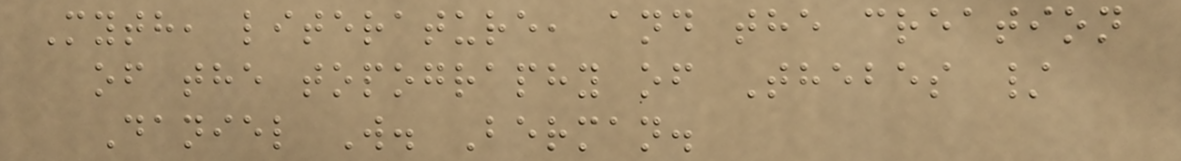Myth, literature, and the creation
of the topography of Thebes /
Daniel W. Berman.
